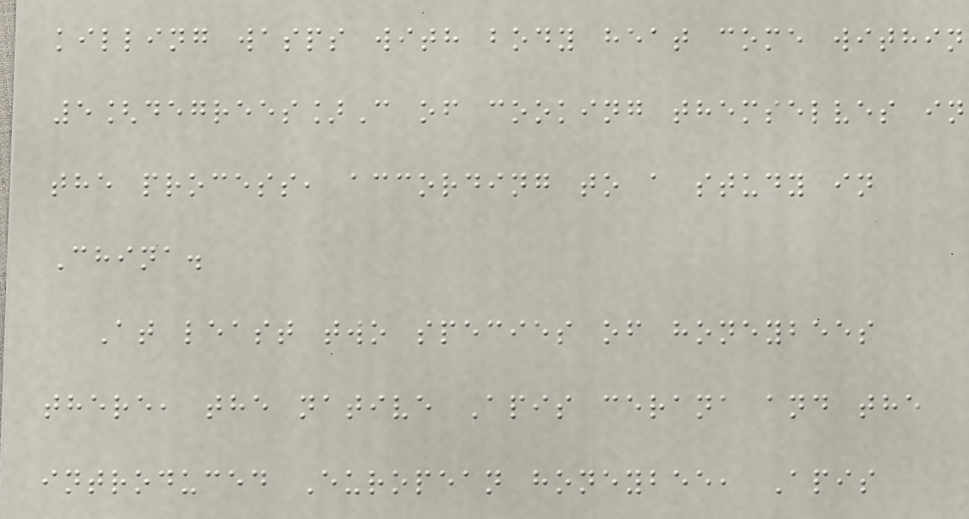killing wasps with body heat come within
5[degrees]C of cooking themselves in
the process, according to a study in
China.
At least two species of honeybees
there, the native Apis cerana and the
introduced European honeybee, Apis
